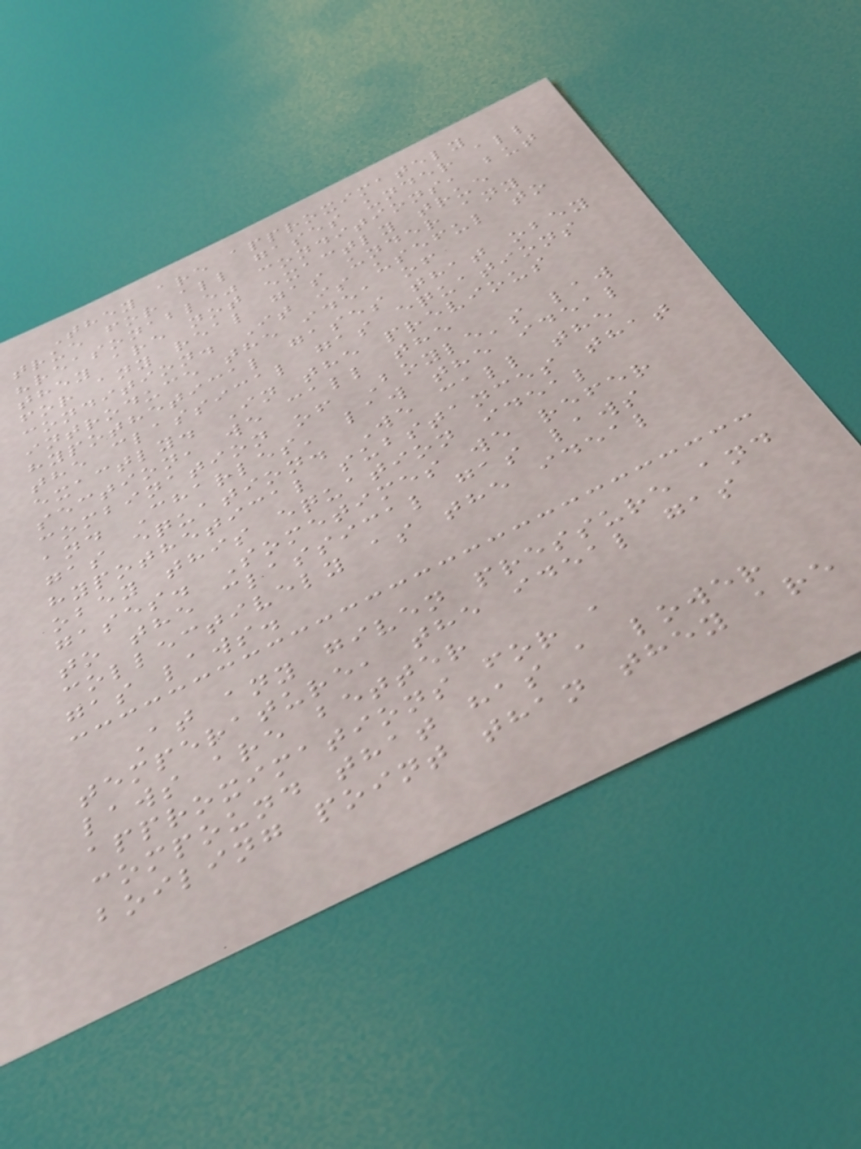They are approximately
true for all gases under all
"reasonable" conditions, but
they are not exactly true
for any real gas under any
condition. It is useful to
introduce the idea of
hypothetical gases that obey
the classical gas equations
exactly. In the previous
section, we call the
combination of Boyle's law
and Charles' law the ideal
gas equation. We call the
hypothetical substances that
obey this equation ideal
gases. Sometimes we refer
to the classical gas laws
collectively as the ideal
gas laws.
At any given pressure and
temperature, the ideal gas
laws are better
approximations for a
compound that has a lower
boiling point than they are
